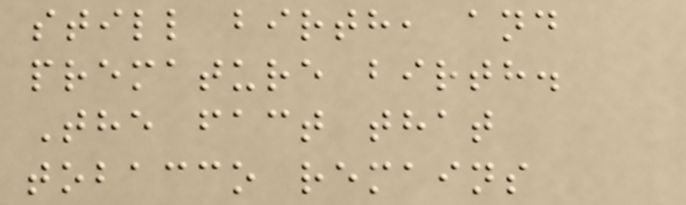still birth, and
premature birth.
The fact that
tobacco remains
